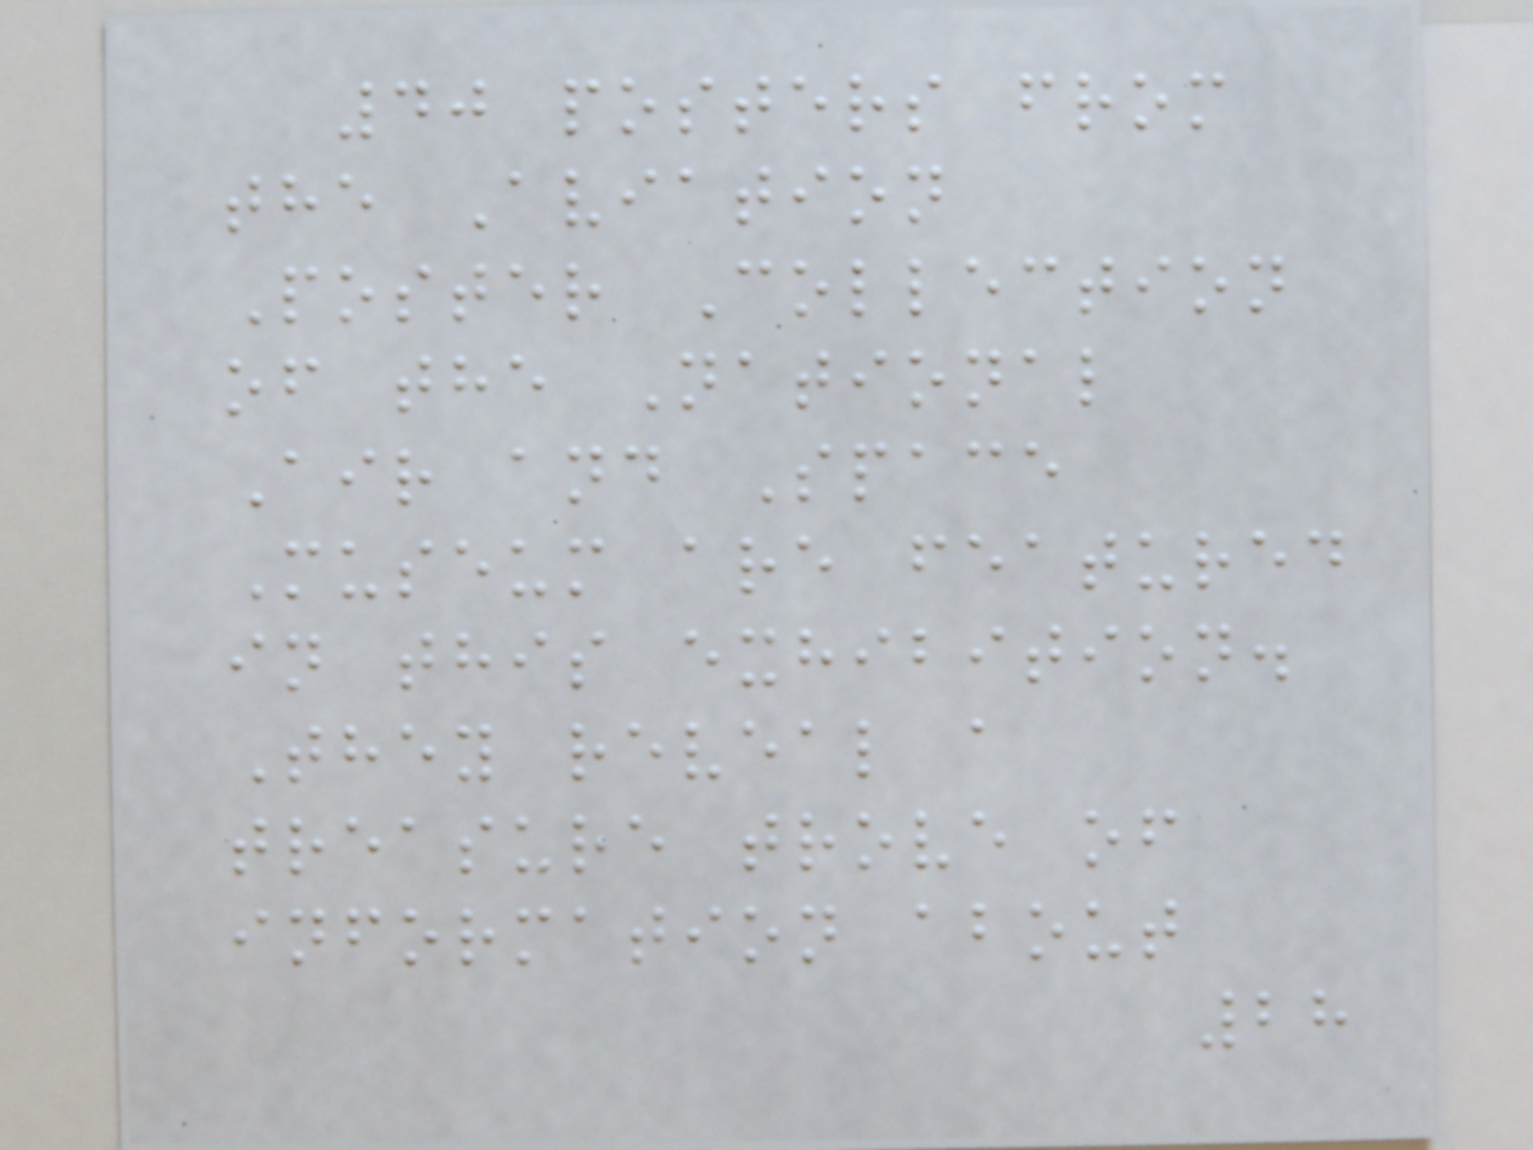40 posters from
the Aviation
Poster Collection
of the National
Air and Space
Museum are featured
in this exhibition.
They reveal a
treasure trove of
information about
28
